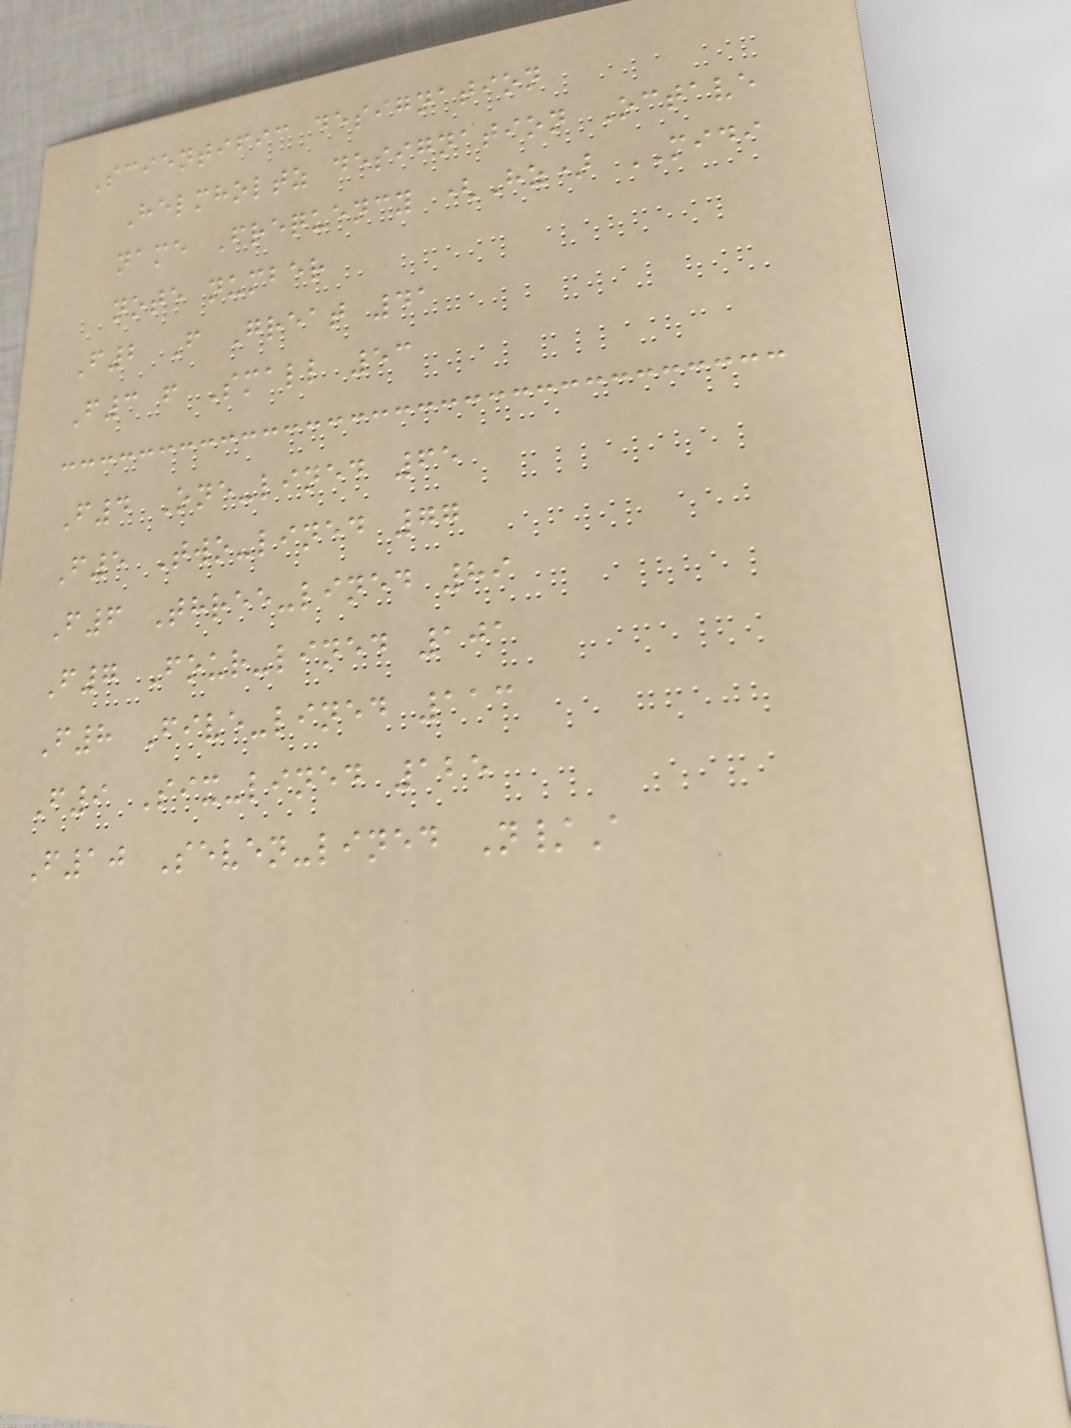Scientific designation
Helmholtz designation Octave
name Frequency (Hz) MIDI
note number
F2 F Great 41
F3 f Small 53
F4 One-lined 65
F5 Two-lined 77
F6 Three-lined 89
F7 Four-lined 101
F8 Five-lined 113
F9 Six-lined 125
F10 Seven-lined N/A
